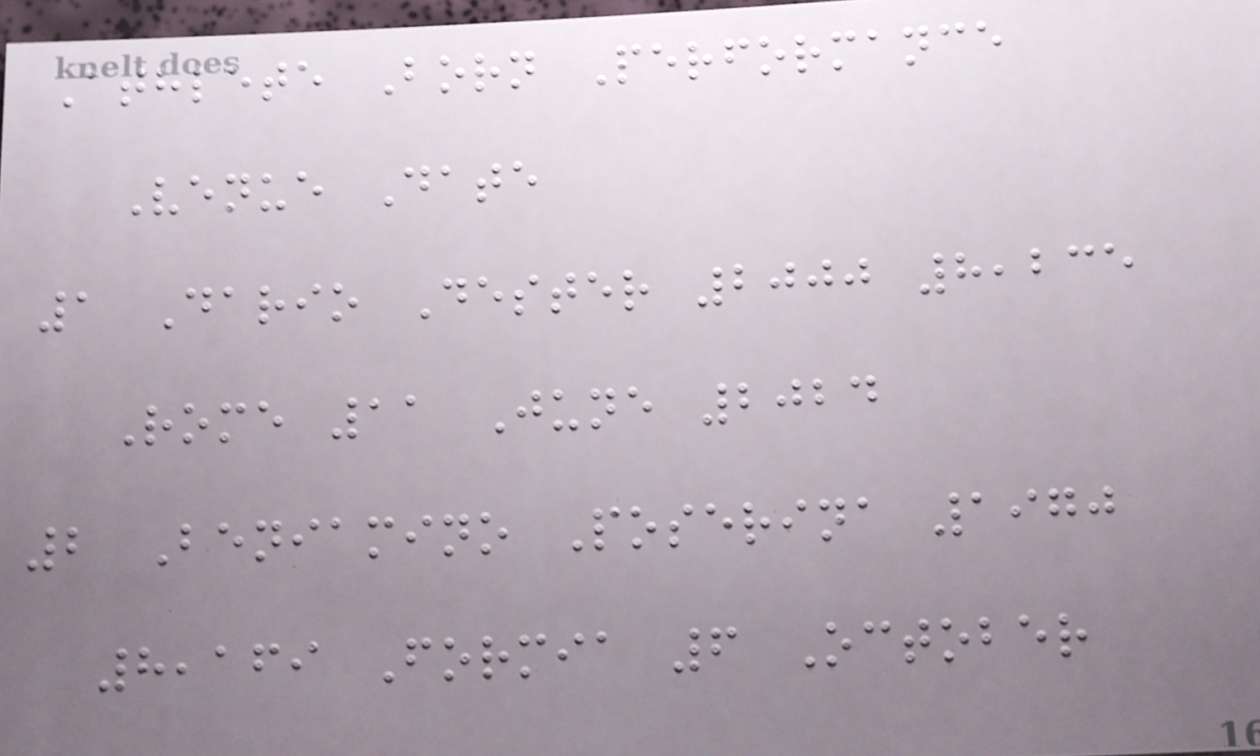Athlete Born Performance
Venue Date
1 Dario Dester 2000 8,235
Rome 11 June 2024
2 Beniamino Poserina 1970
8,169 Formia 6 October
